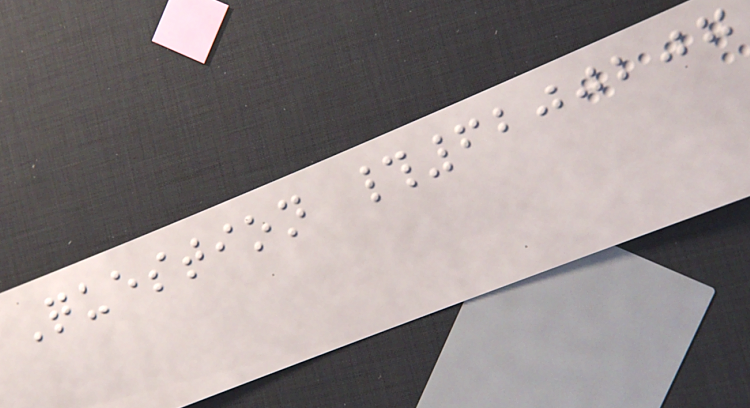Question #6200207
